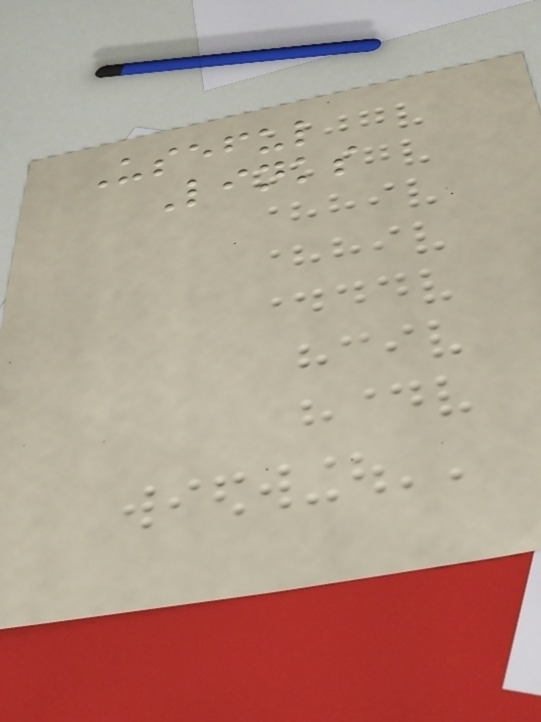Useful
Links
